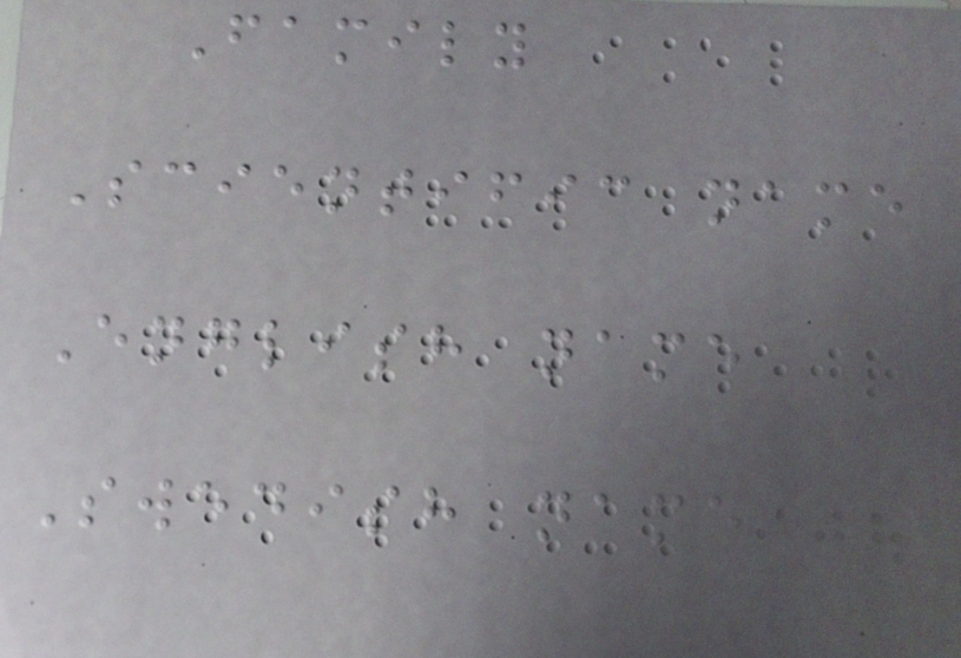Family
Scientific name
English name
Swedish name
